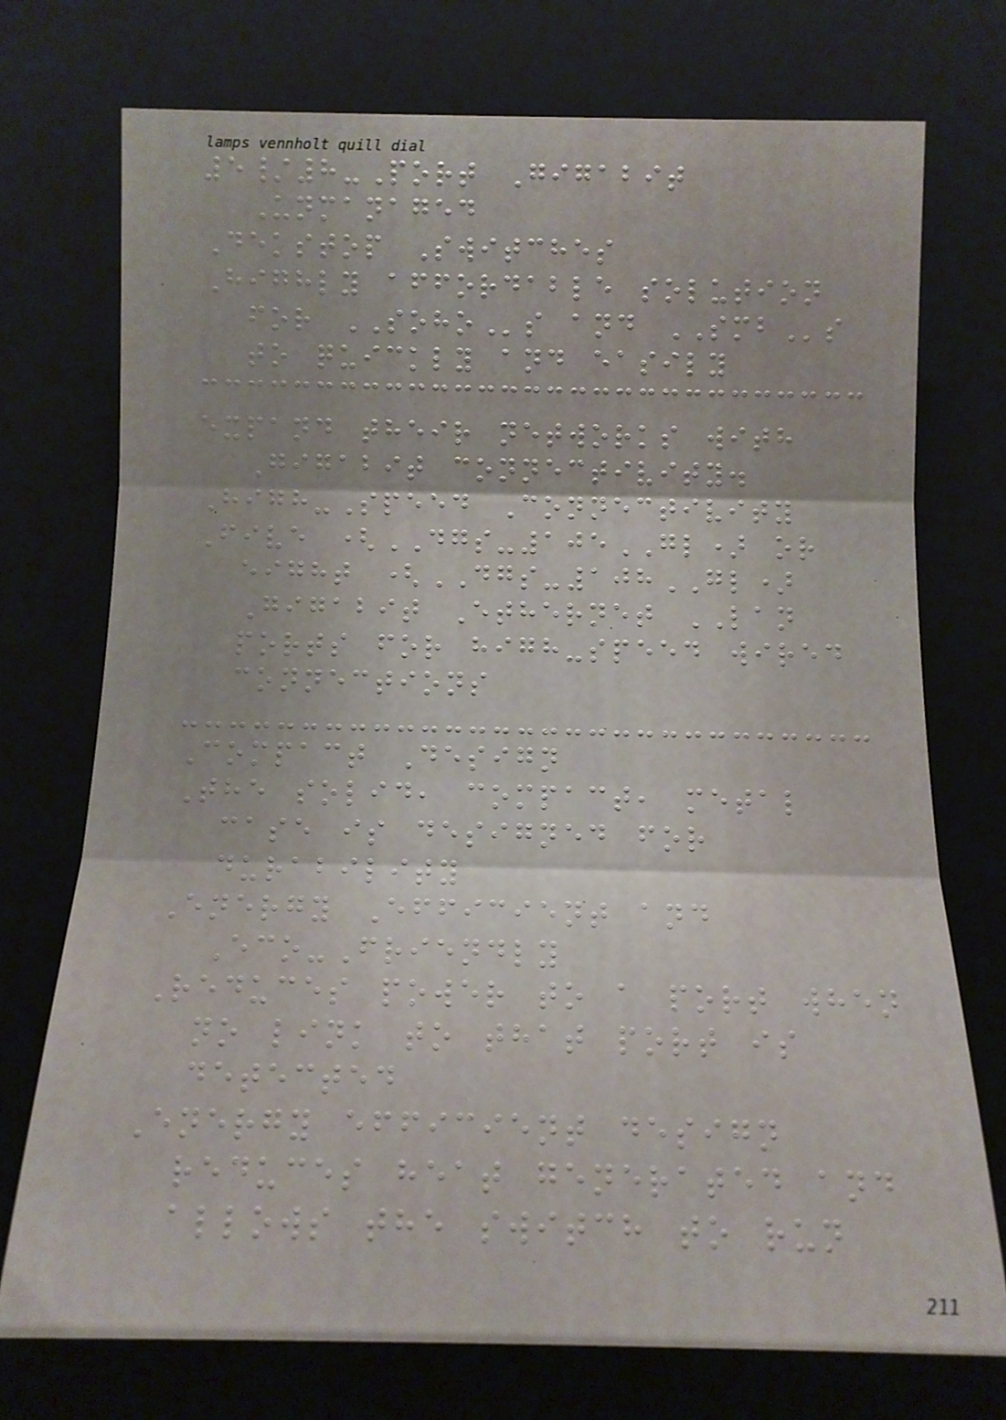5/8-Port Gigabit
Unmanaged
Dekstop Switches
Highly affordable solution
for SOHOs and SMBs
to quickly and easily
expand their networks with
Gigabit connectivity.
High-Speed Connectivity
Five (DGS-105GL) or
eight (DGS-108GL)
Gigabit Ethernet LAN
ports for high-speed wired
connections
Compact Design
The solid, compact, metal
case is designed for
durability
Energy Efficient and
Eco-Friendly
Reduces power to a port when
no link to that port is
detected
Energy efficient design
reduces heat generated and
allows the switch to run
